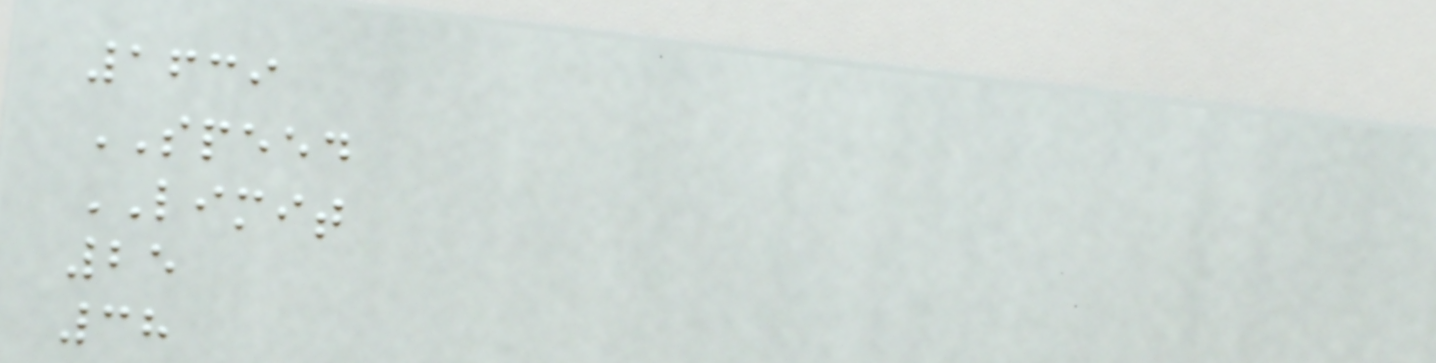1639
SPEED
LIMIT
25
38
